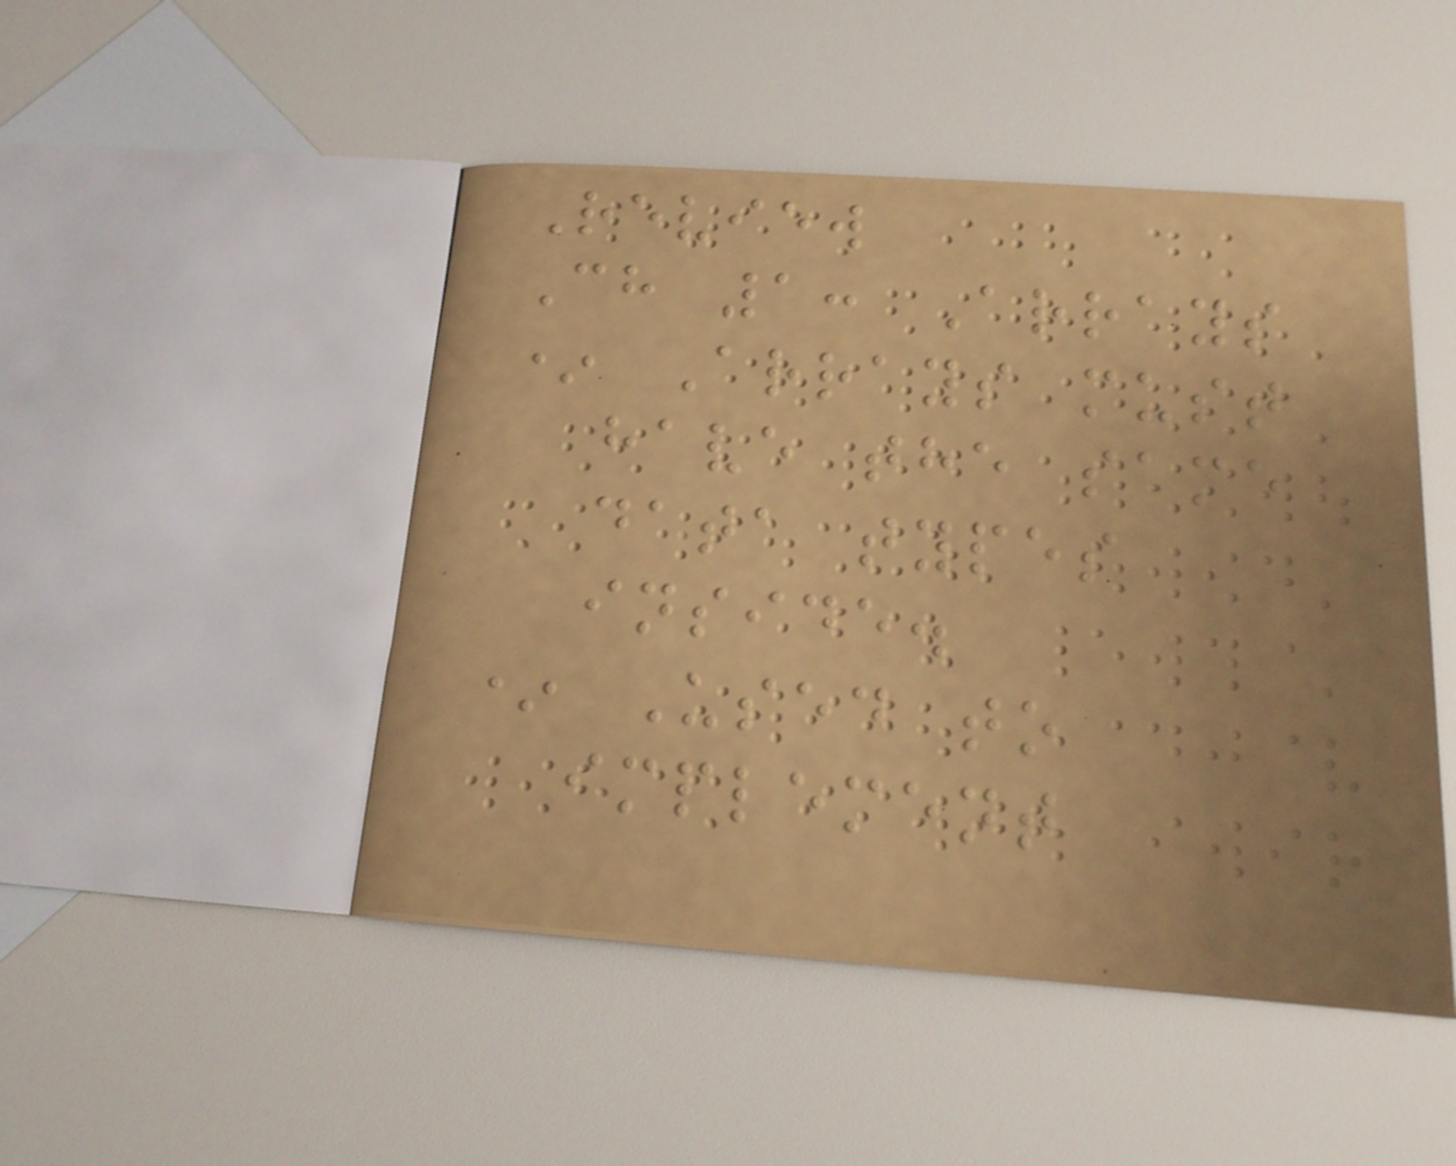Review
Ch 1: Arrays
* Arrays must
have the same
data types
inside.
* Used to
implement
